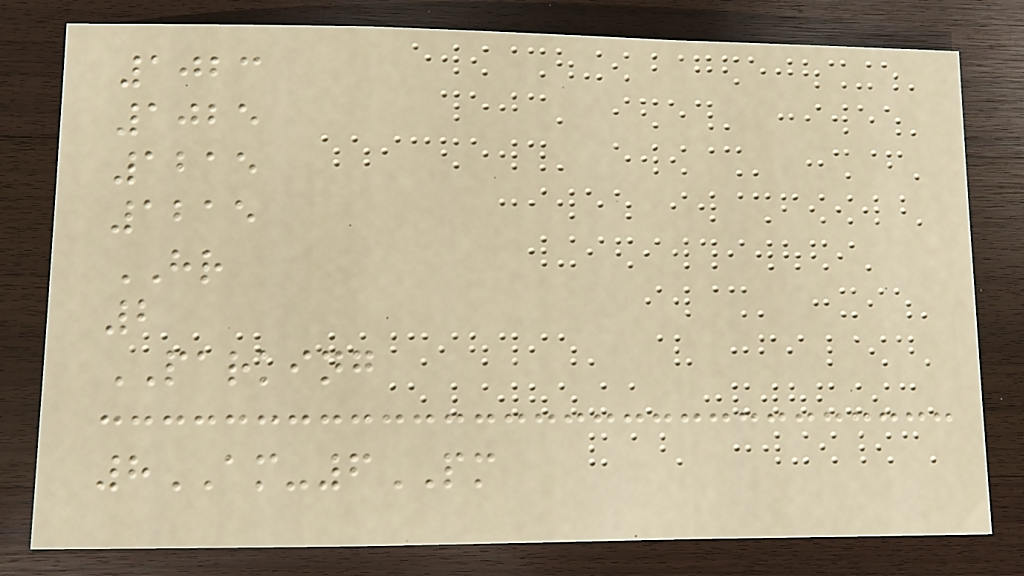1023
1025
1215
1215
HR
2
PARKING
8AM-6PM
